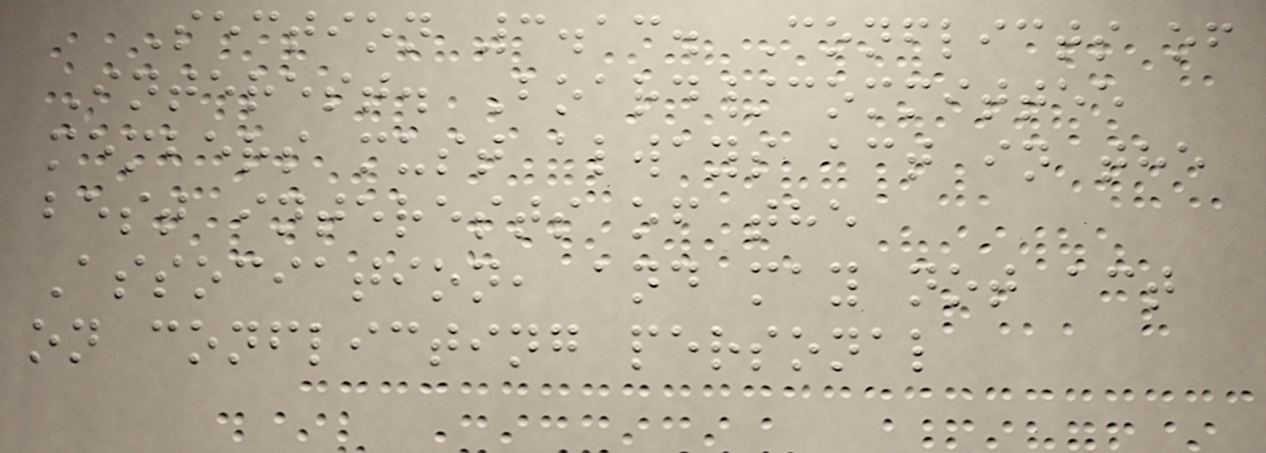Section 3.13. Conflicts of
Interest. Board/committee
members must always act in the
best interests of the
Association, and may not act
on conflicting personal
